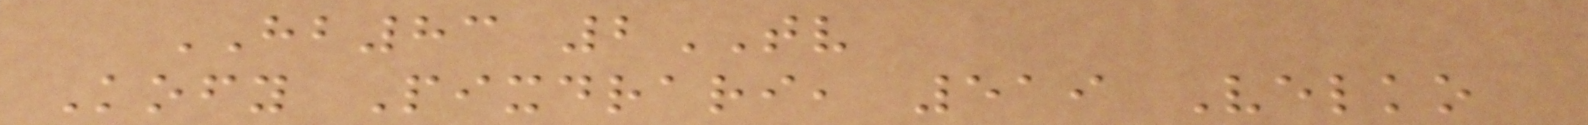HB83 2TV
Kofy Pixdrari, 519 Velko
